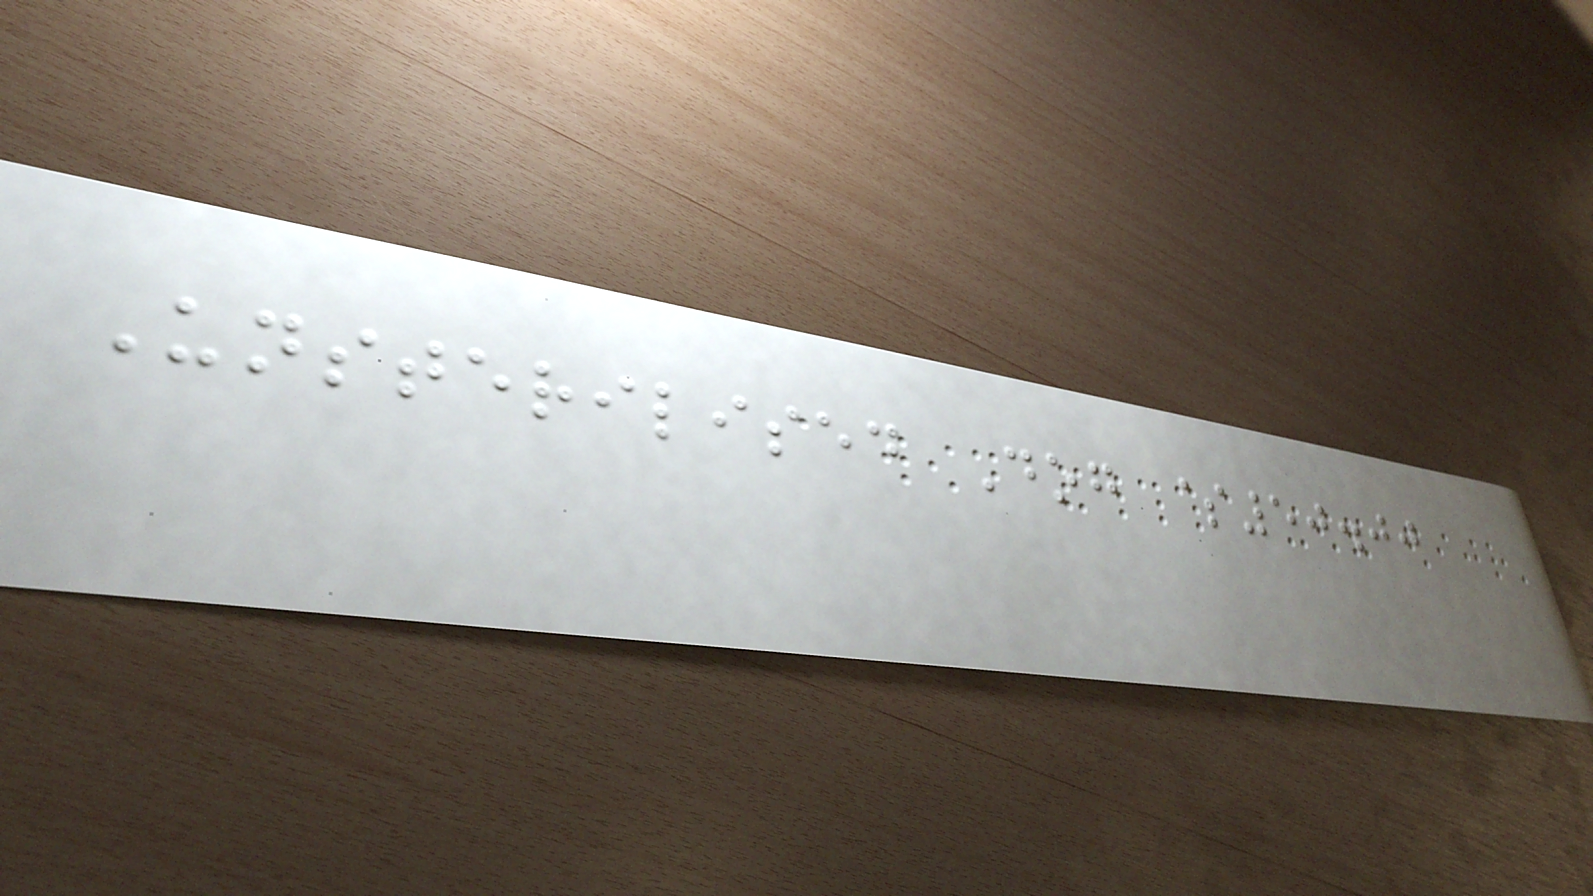Unsterilised Dog $50.00
